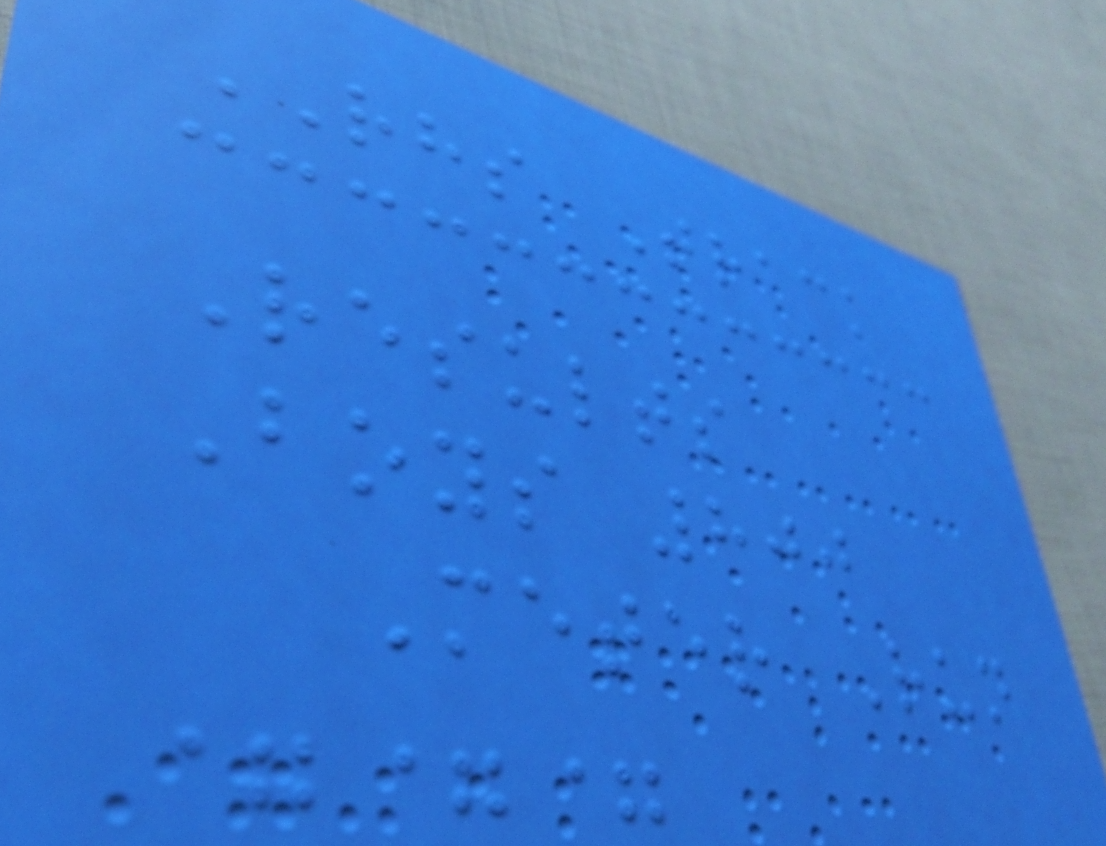RHS Track
Results
Boys 800
Meter Run
===
